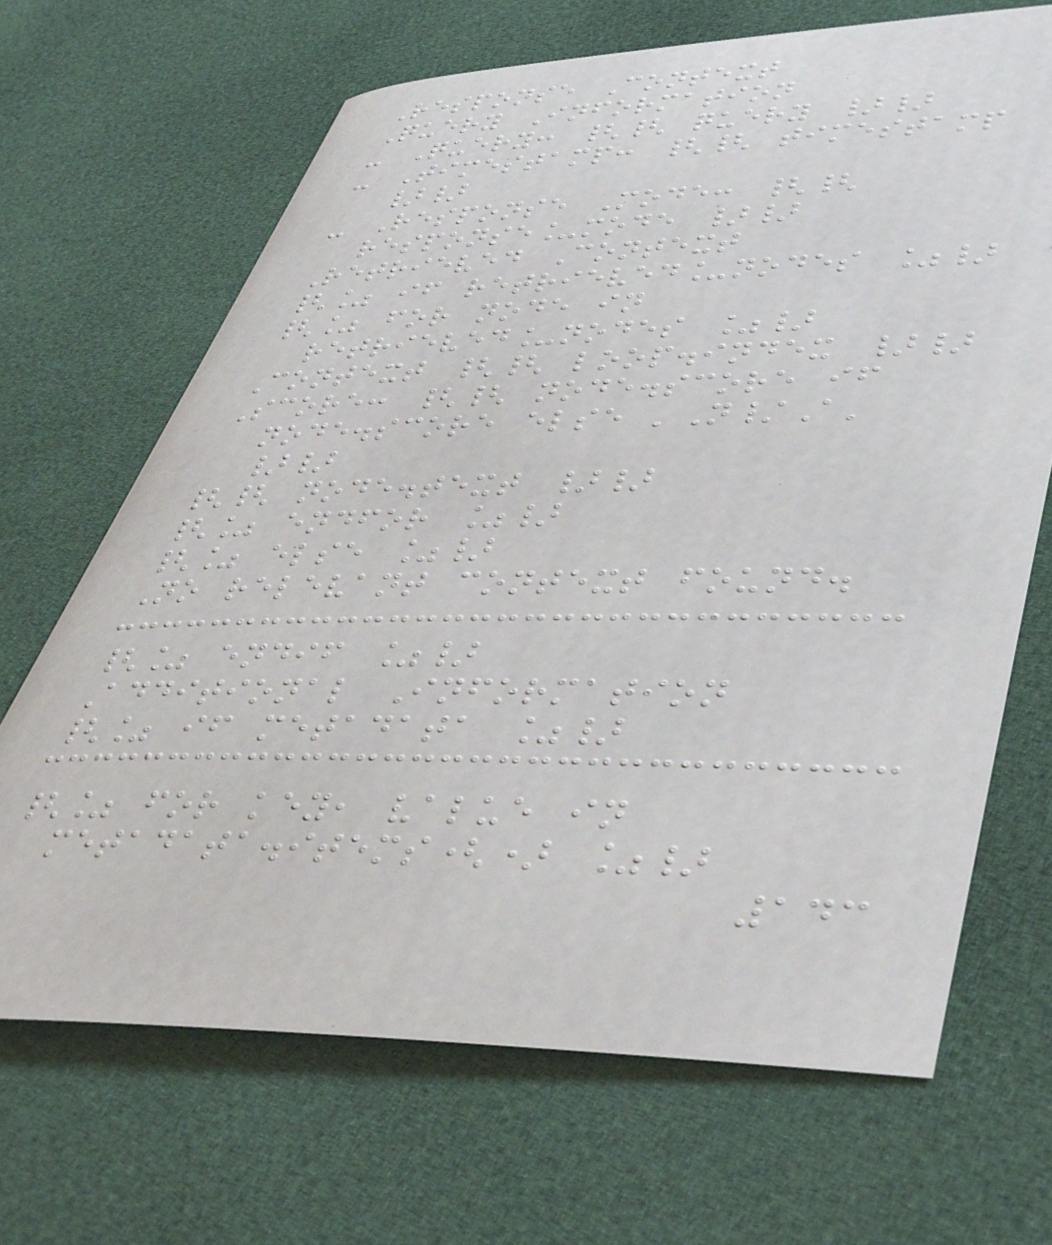Response Context
Query Information
- Query: {{ query }}
- Timestamp: {{ timestamp
}}
- Response Mode: {{
response_mode }}
Retrieved Context
{% if retrieved_nodes %}
{% for node in
retrieved_nodes %}
Context {{ loop.index }}
Score: {{ node.score if
node.score else 'N/A'
}}
{{ node.text }}
{% endfor %}
{% else %}
No relevant context found.
{% endif %}
Additional Information
{% if metadata %}
{% for key, value in
metadata.items() %}
143
